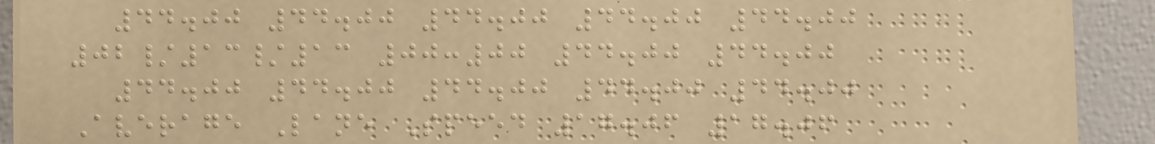44.00 44.00 44.00 44.00 44.00
02/13/13 00:00 44.00 44.00
44.00 44.00 44.00 44.00 44.00
Average Lane Speed 17.06 17.06
